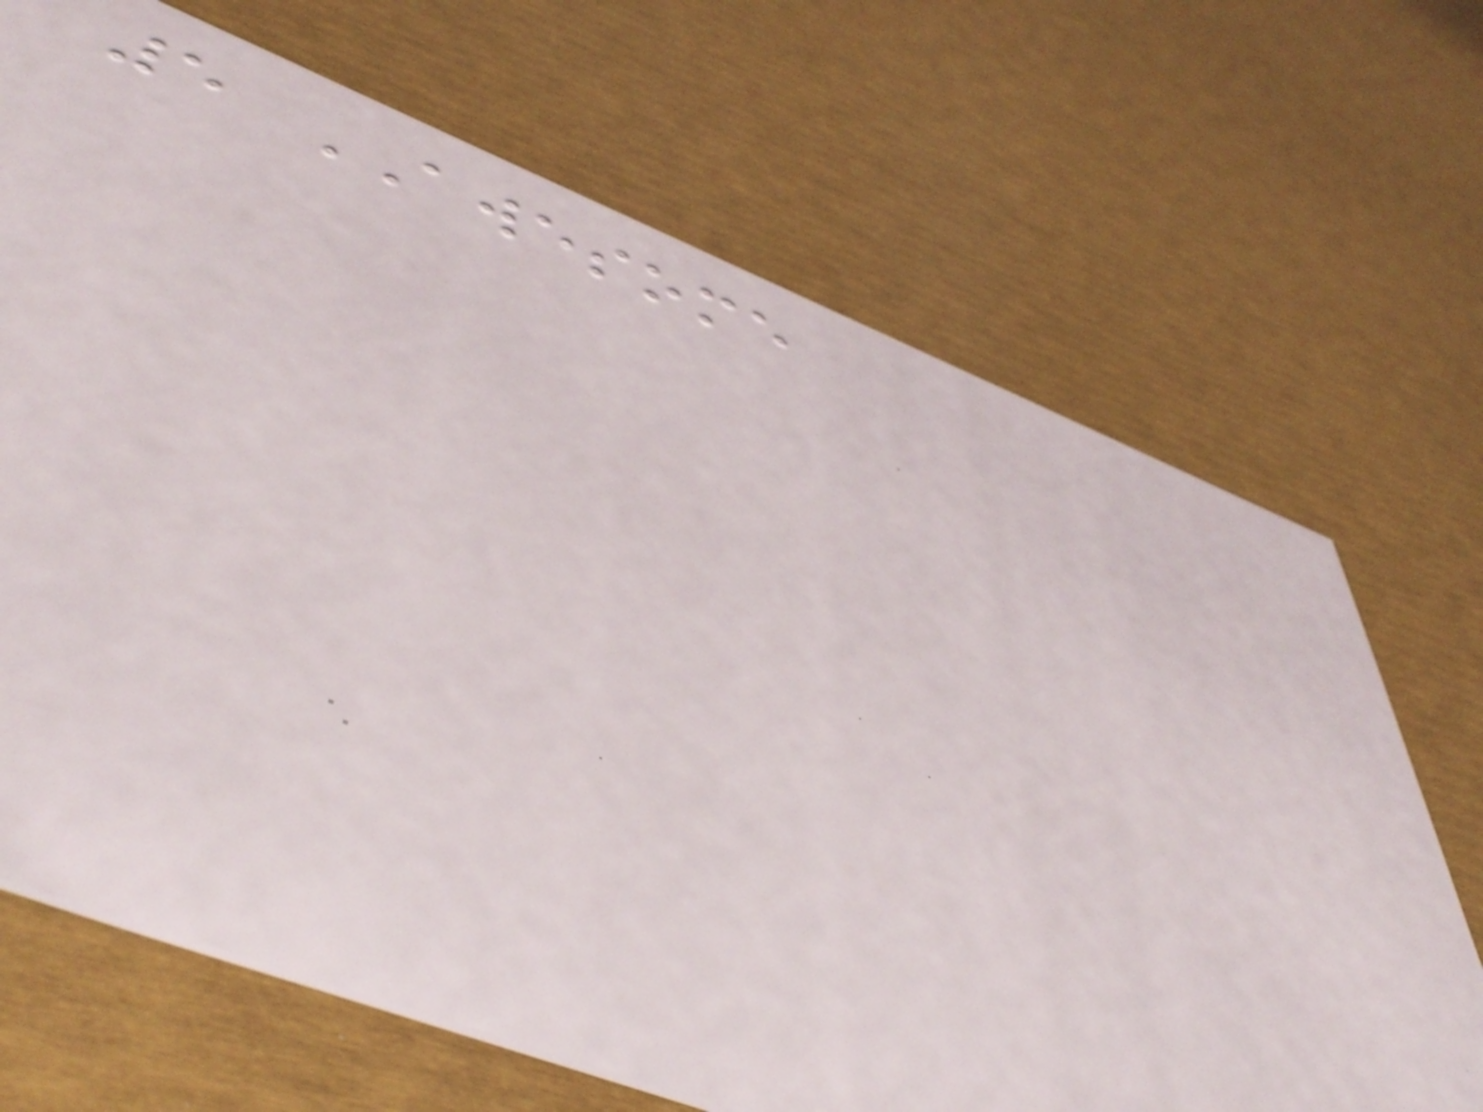5 AWESOME
